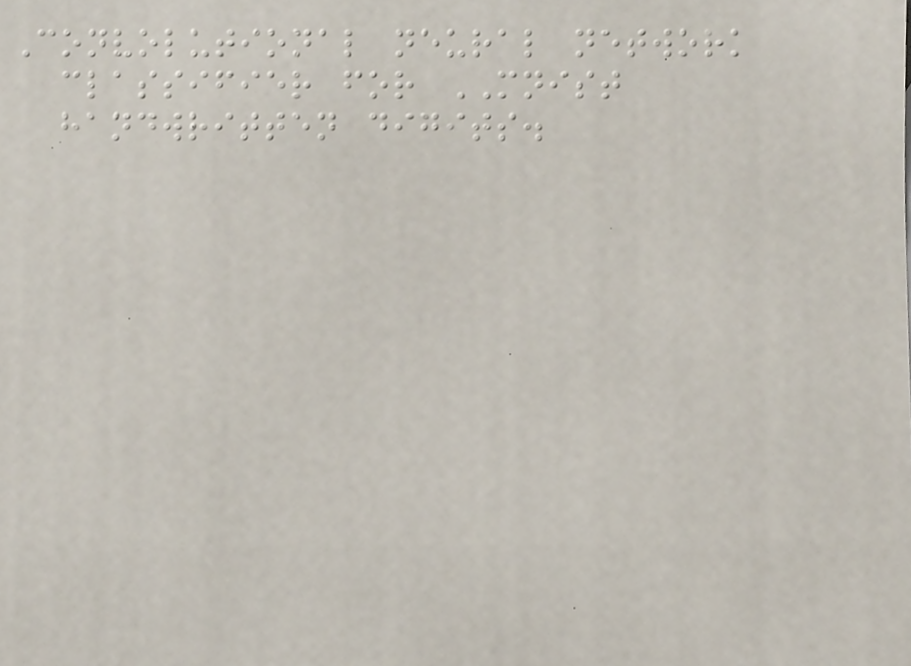Convolutional neural network
classifier for MNIST
handwritten digits.
